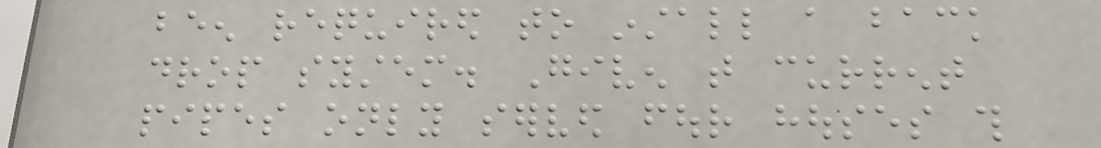been required to install a back
drop system. Given that current
pipes only served four houses this
